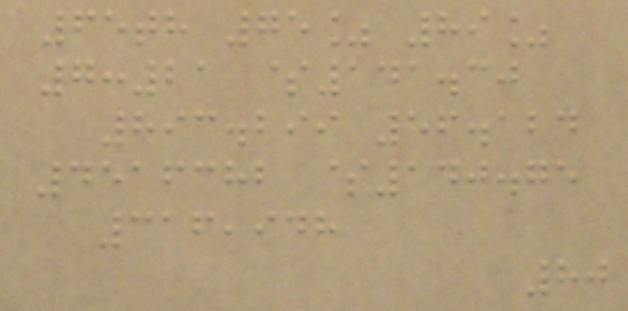65th 75% 89%
7:21 $141.30
893.299 56.124
4516382 $140.75
316,948
80
